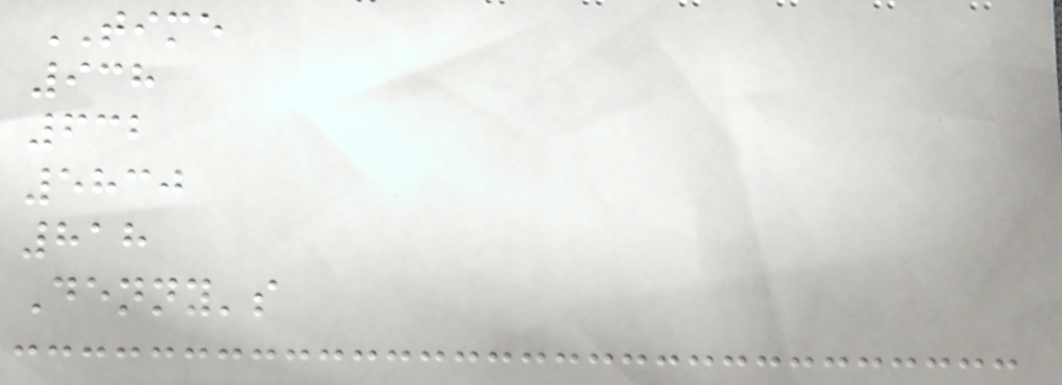TIME
938
632
5830
818
Denny's
